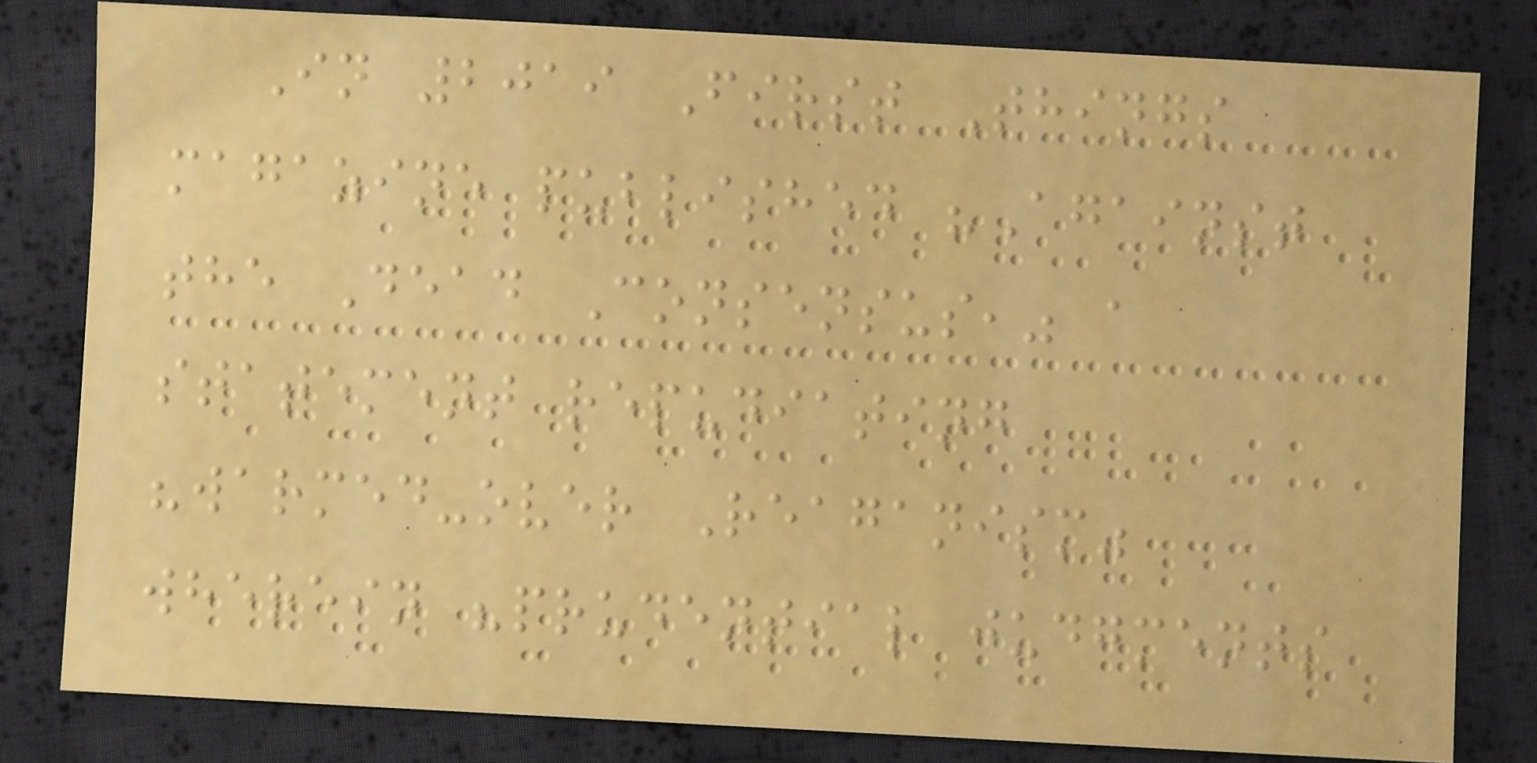In 2019 First Things
magazine published "Against
the Dead Consensus," a
statement repudiating
"warmed-over Reaganism"
wherein "prudential judgments
